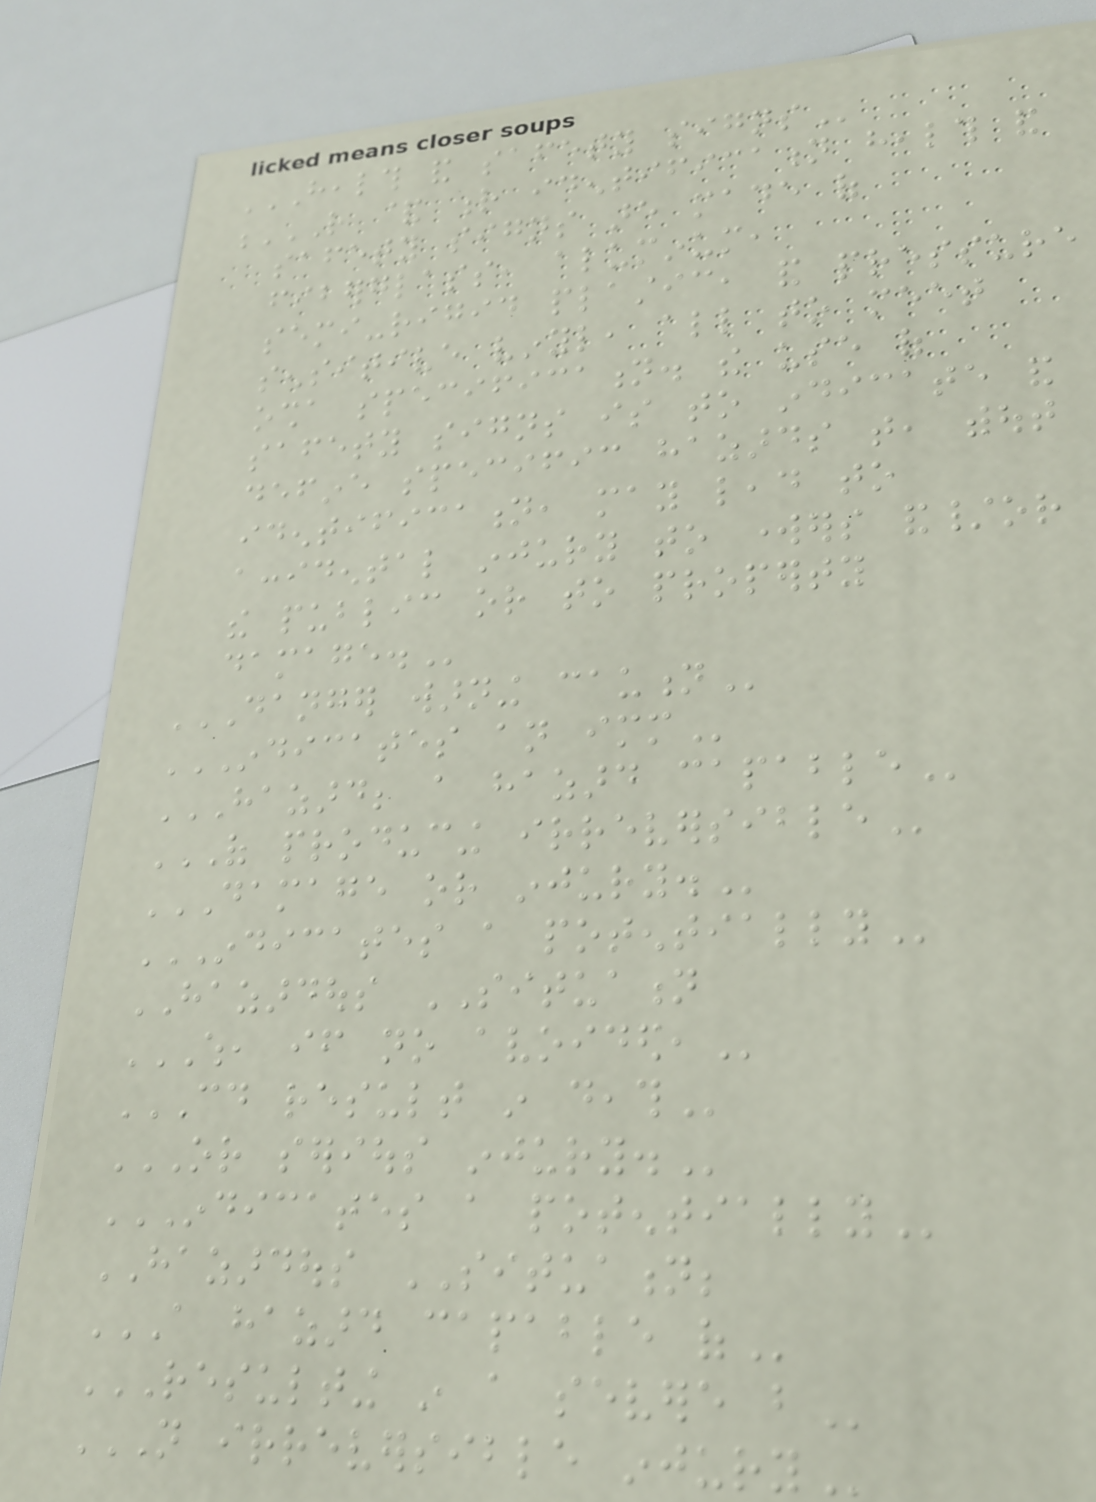HEALTH AND SAFETY SIGNS
R & R IDENTIFICATION HEALTH AND
SAFETY SIGNS ARE MADE OF
FIBERGLASS, ALUMINUM,
SEMI-RIGID PLASTIC, AND PRESSURE
SENSITIVE VINYL, ALL TO MEET
OSHA SPECIFICATION. THE USE OF
SAFETY SIGNS IS TO INDICATE AND
DEFINE SPECIFIC HAZARDS THAT, WITHOUT
IDENTIFICATION, MAY LEAD TO
ACCIDENTAL INJURY TO WORKERS AND/OR
THE PUBLIC OR TO PROPERTY
DAMAGE.
DANGER WARNING CAUTION
INDICATES AN IMMEDIATE
HAZARD; A HAZARD CAPABLE
OF PRODUCING IRREVERSIBLE
DAMAGE OR INJURY.
INDICATES A POTENTIALLY
HAZARDOUS SITUATION
WHICH, IF NO AVOIDED,
COULD RESULT IN DEATH
OR SERIOUS INJURY.
INDICATES A POTENTIALLY
HAZARDOUS SITUATION;
A HAZARD CAPABLE OF
RESULTING IN A SEVERE BUT
NOT IRREVERSIBLE INJURY
